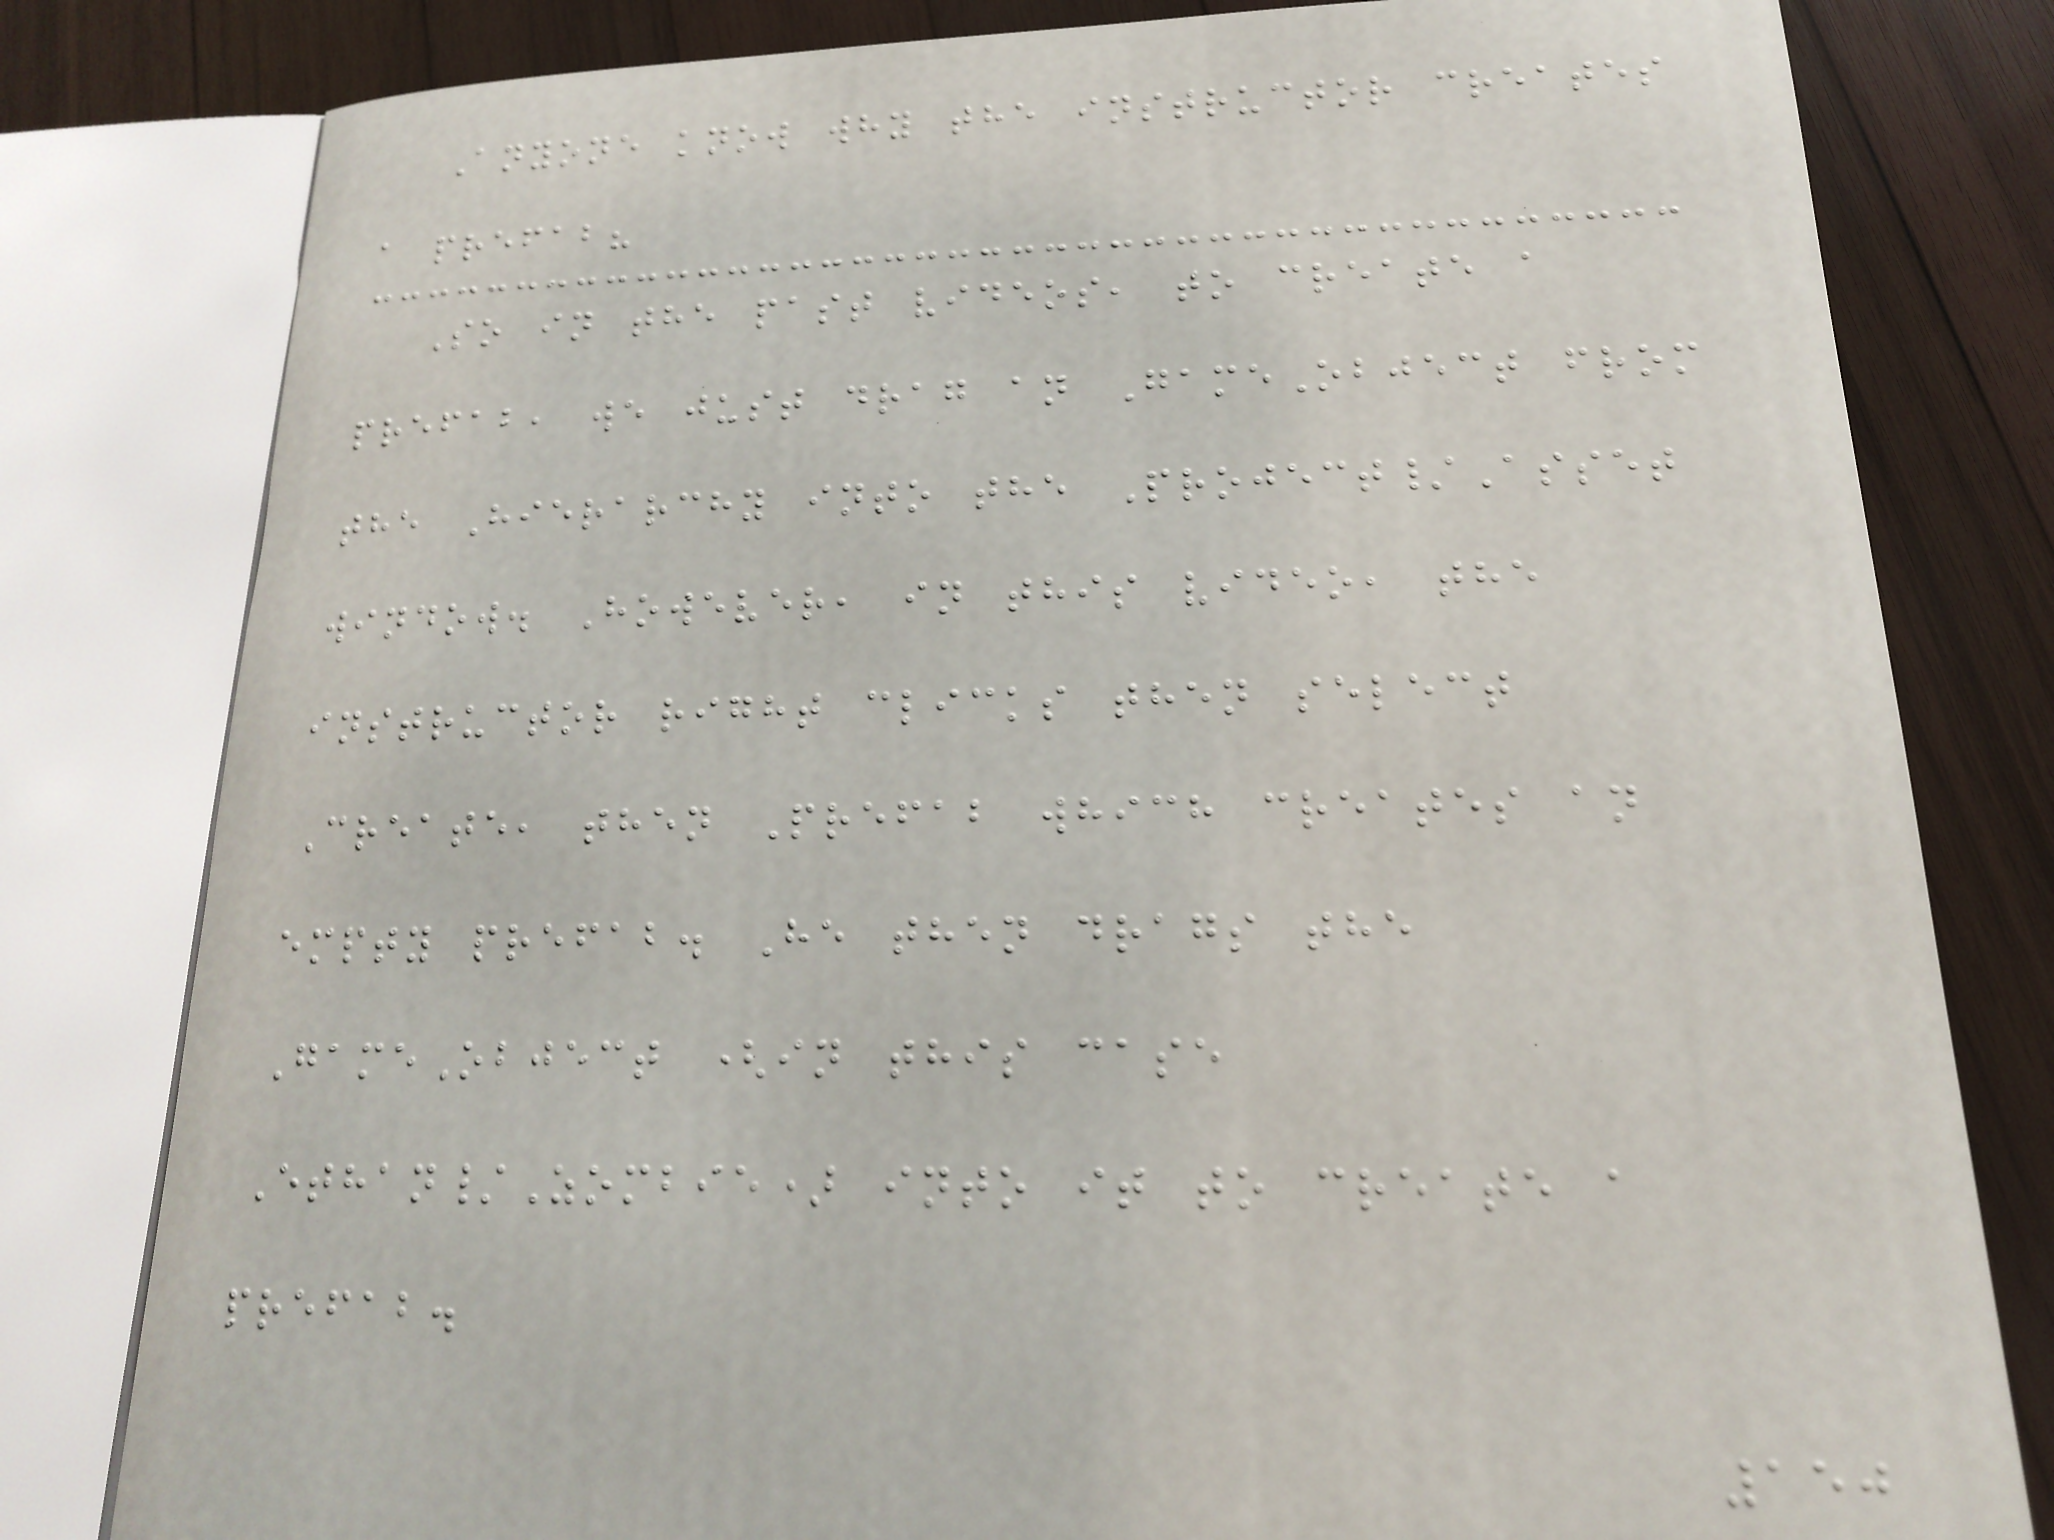Anyone know why the instructor creates
a prefab?
So in the past videos, to create a
prefab, we just drag an GameObject from
the Hierarchy into the Project/Asset
window. However, in this video, the
instructor right clicks then select
Create, then Prefab which creates an
empty prefab. He then drags the
GameObject (in this case
Ethan/Zombie) into it to create a
prefab.
150
